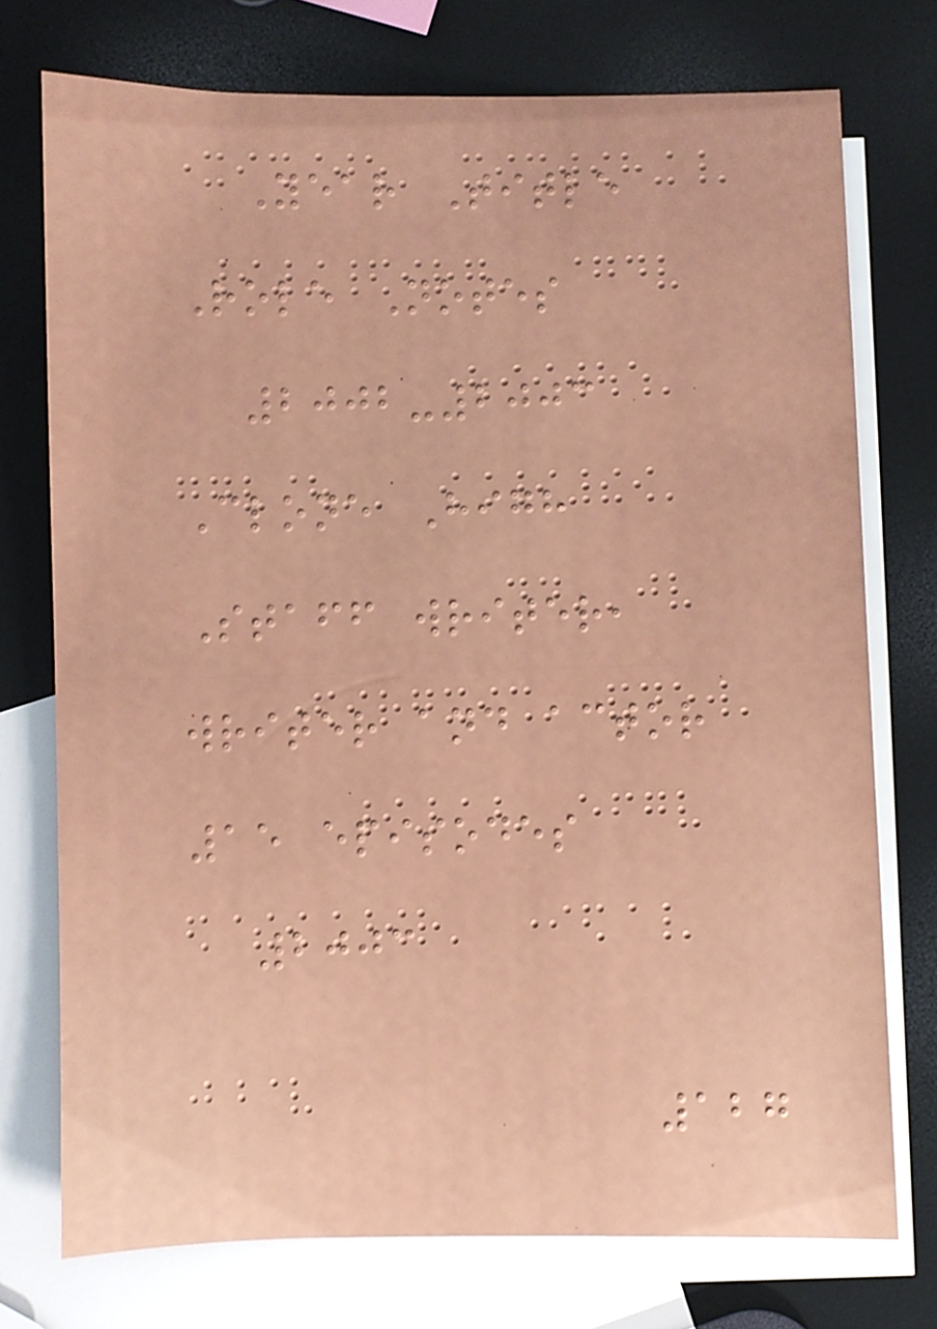Year Title
Role Notes
2002-2003
Clone High
Staff writer,
writer and actor
15 episodes
2003
127
